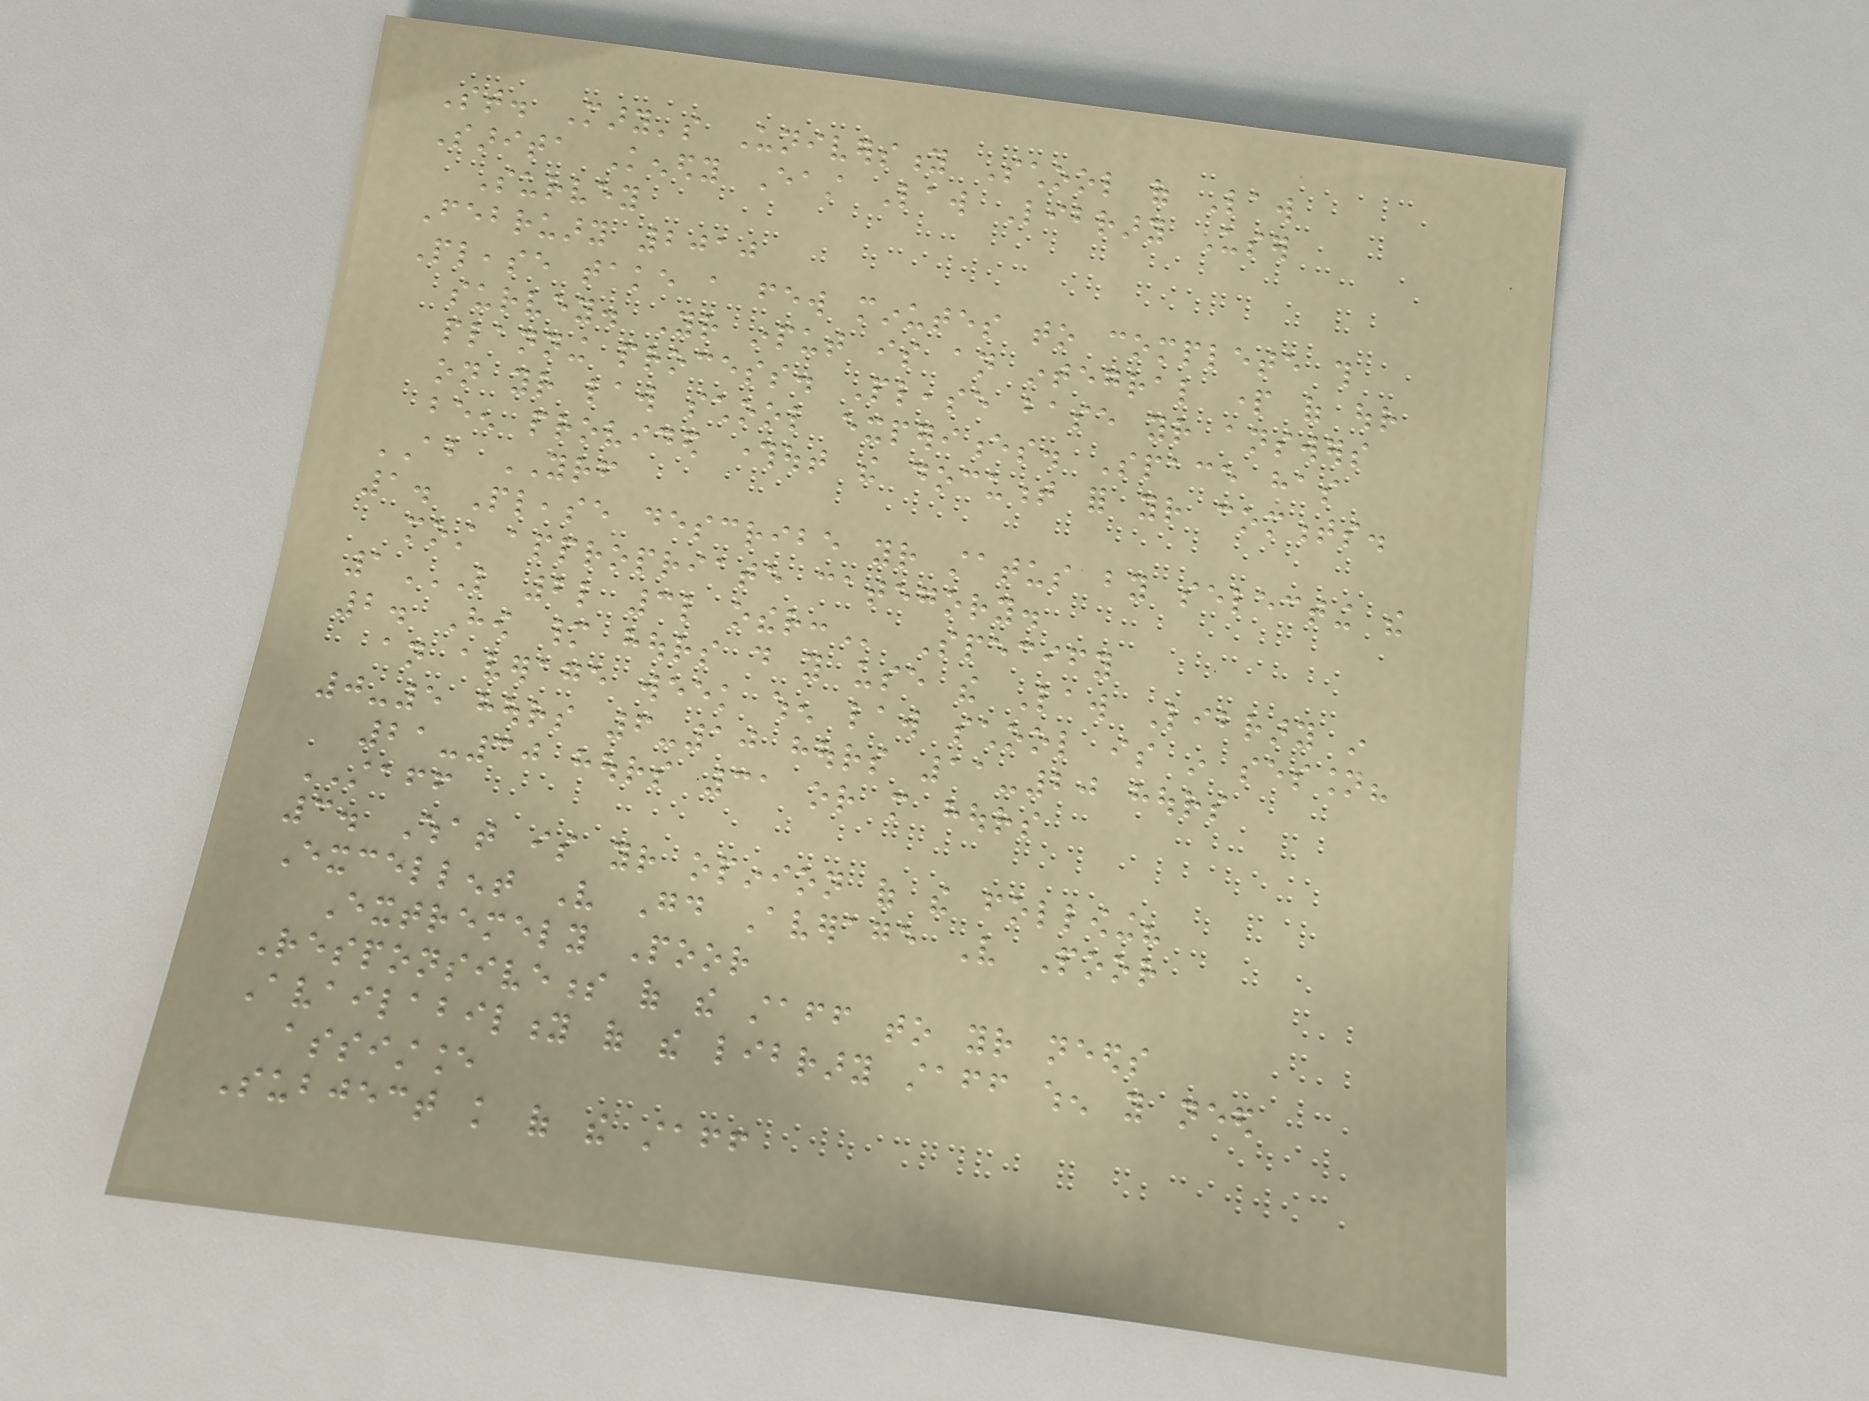St. Mary's University School of Law
Sarita Kenedy East Law Library User
Survey
February 2010
Please take a few minutes to complete this
survey. Your input is an integral part of our
planning process. Please base your answers
on your law school experiences. Space has
been provided throughout the document for your comments.
ABOUT YOURSELF
1. Please describe your status by selecting the
most appropriate category.
1L 2L 3L OTHER: Specify
2. How many hours do you use the Law Library in
an average week when law school is in session?
0-5 hours 6-10 hours 11-20 hours
21-30 hours 31 or more hours
STAFF
3. What is your opinion of the following?
Excellent Very Good Average Very Poor
Extremely Poor
Responsiveness of the staff to your needs
Availability of the library staff when you need
assistance
Subject knowledge of the staff
